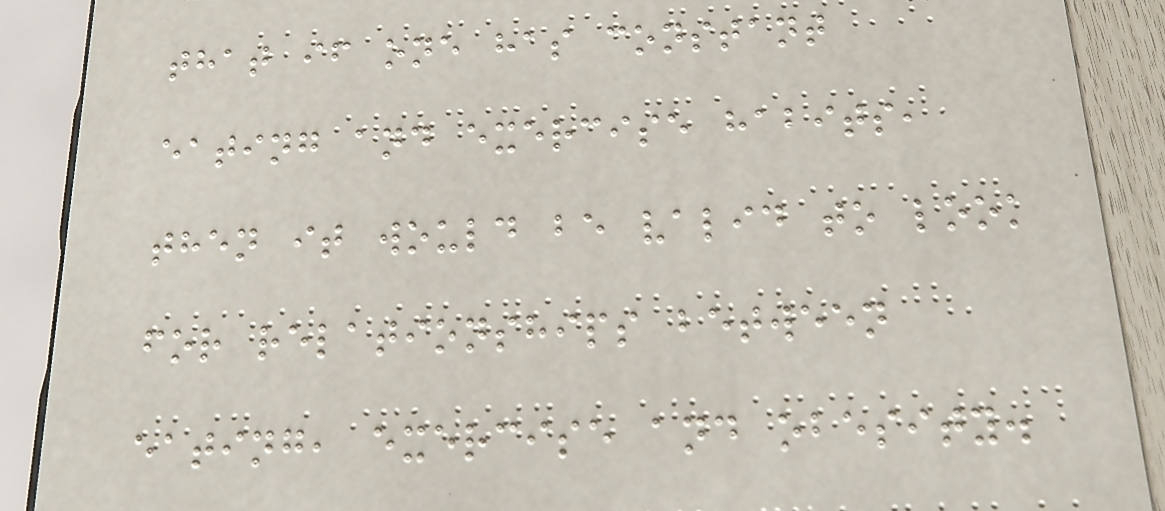that if one has constant
eating and exercise habits,
then it would be valid to look
for relationships between
eating, exercise and obesity.
